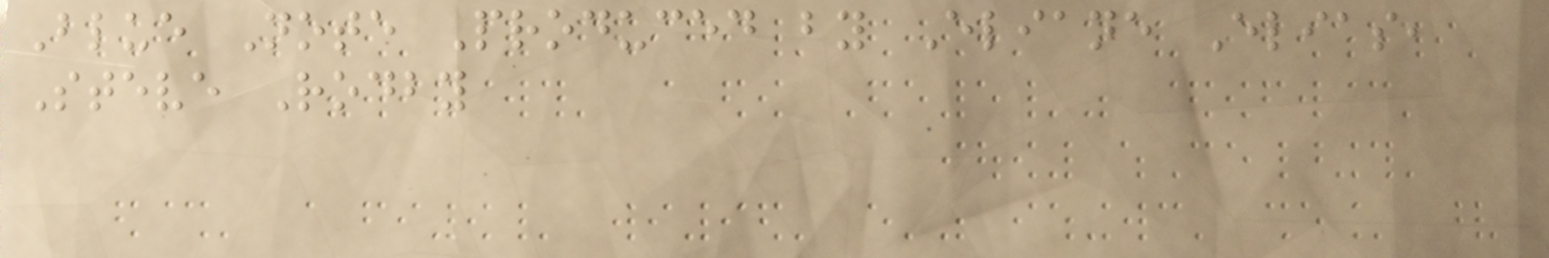Blue Note Produced by Eliane Elias,
Steve Rodby
